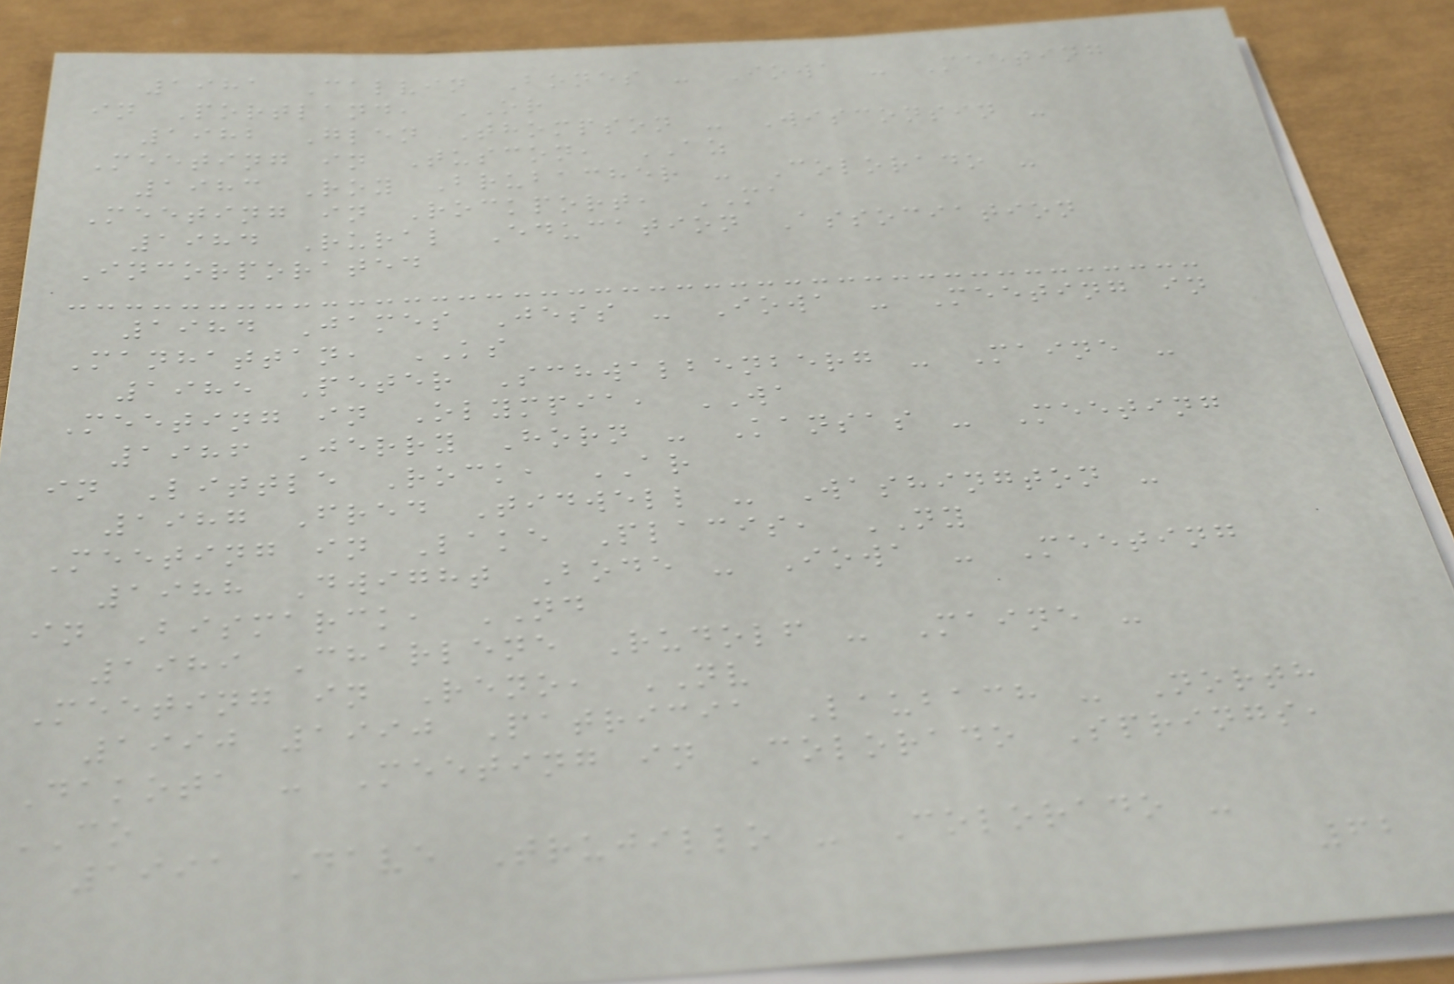1981 Calvin Bones - Iowa - Meeting
in Portland, OR
1982 Glen Thompson - Wisconsin -
Meeting in Tuscon, AZ
1983 Roy Brubacher - Colorado -
Meeting in Rockport, MA
1984 Rural Education Association
Incorporated
1984 James Jess - Iowa - Meeting in
Manhattan, KS
1985 Peter Schwalbenberg - Maine -
Meeting in Olympia, WA
1986 Jerry Horn - Kansas - Meeting
in Little Rock, AR
1987 Fred Tidwell - Washington -
Meeting in Lake Placis, NY
1988 Dwight Bode - Iowa - Meeting
in Bismarck, ND
1989 Charlene Rudolf - Maine -
Meeting in Reno, NV
1990 1990 Patricia Laubach - North
Dakota - Meeting in Colorado Springs,
CO
1991 Dave Trujillo - Colorado -
62
